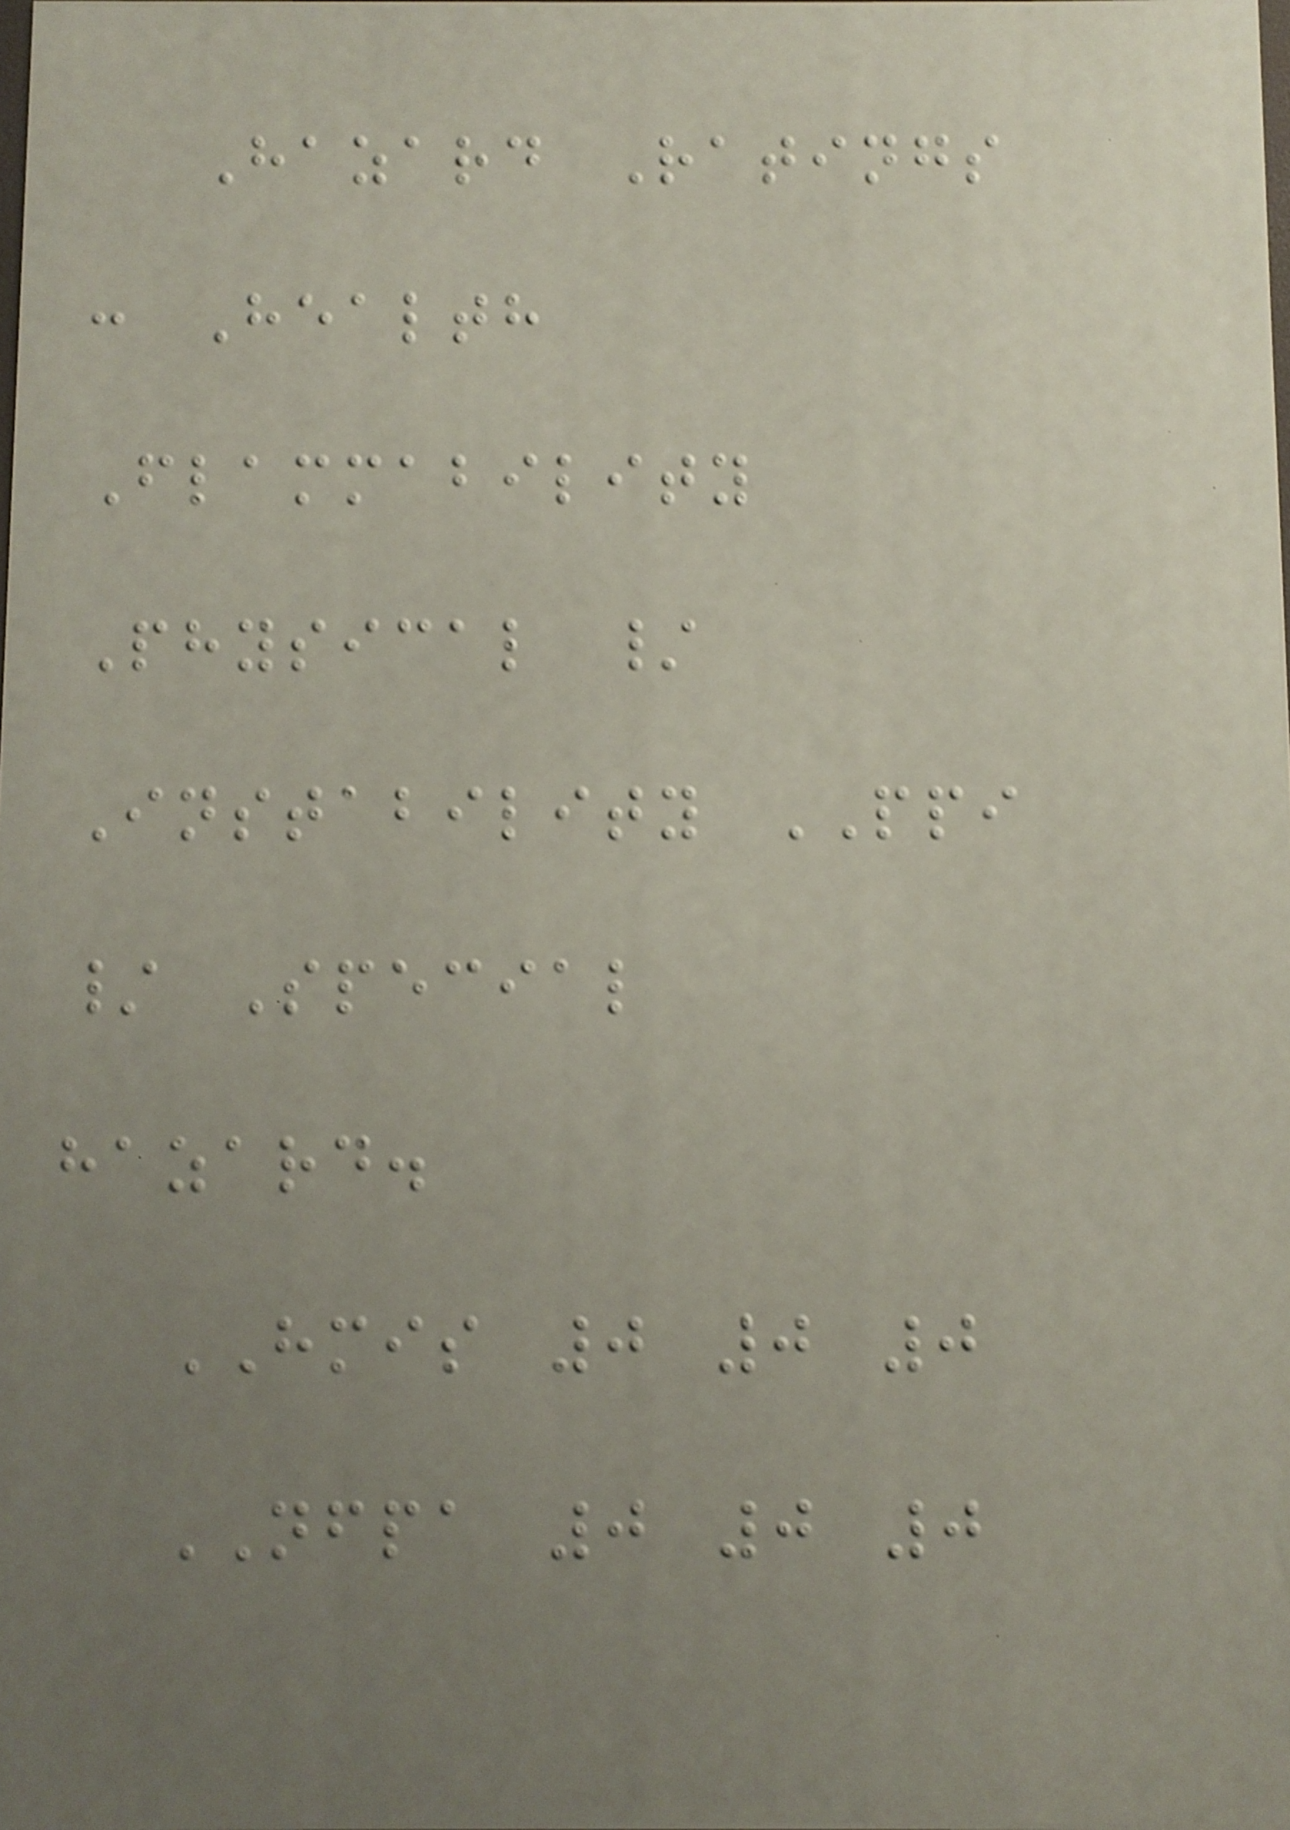Hazard Ratings
: Health
Flammability
Physical /
Instability PPI
/ Special
hazard.
HMIS 0 0 0
NFPA 0 0 0
